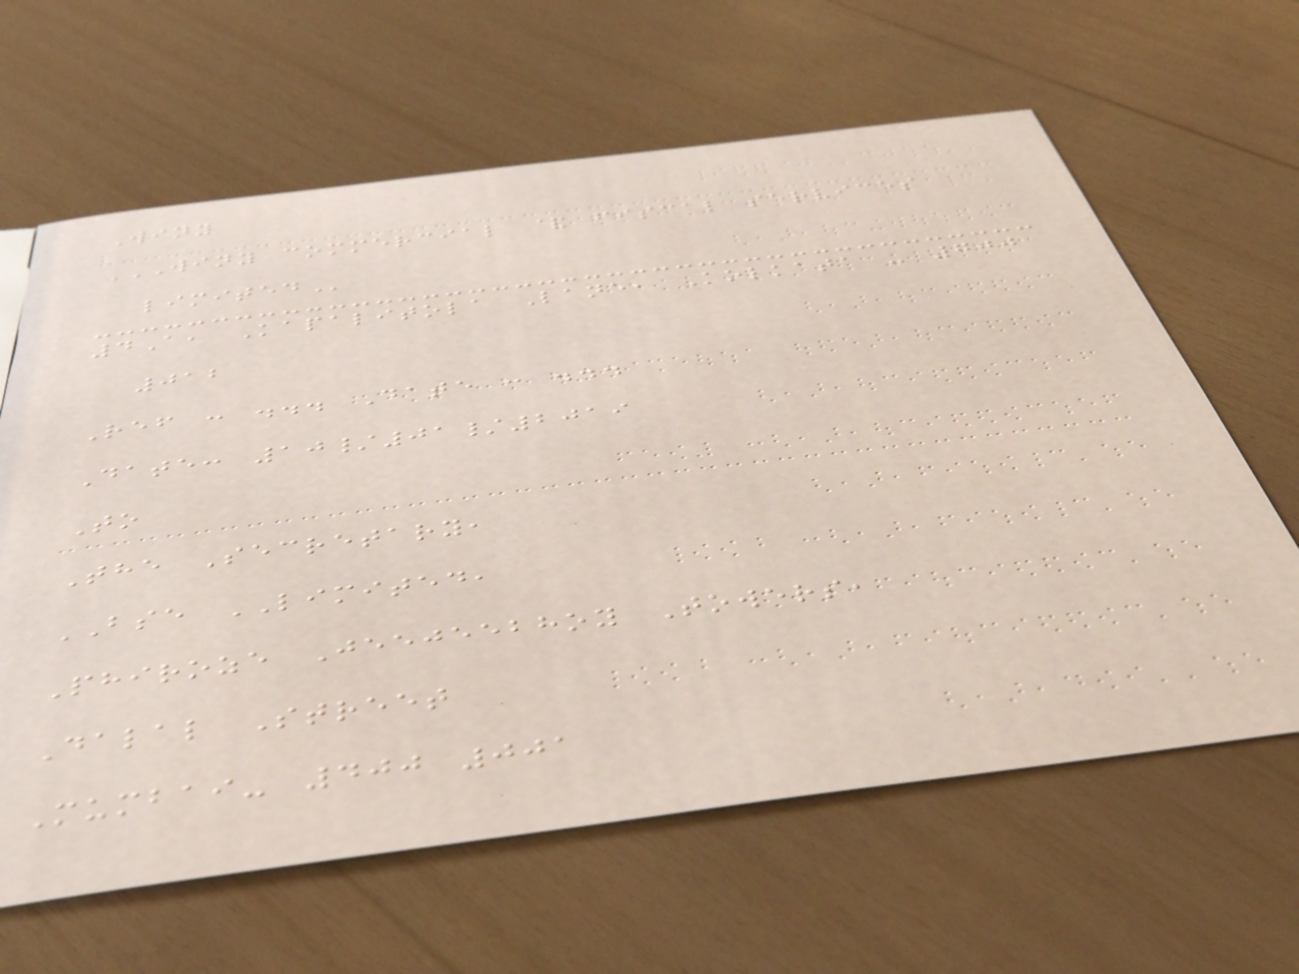Winy
WINY COMMERCIAL & FISCAL SERVICES
LIMITED
4A, Kapalitola Lane, Kolkata - 700
012
Ref : ... Date : ...
Date: 10/01/2019
To
The Secretary,
BSE LIMITED,
Phiroze Jeejeebhoy Towers,
Dalal Street
Mumbai- 400 001
